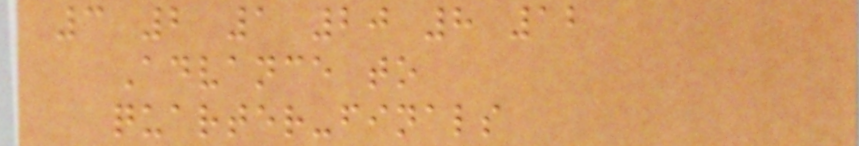3 2 1 20 8 12
Advance to
quarter-finals
